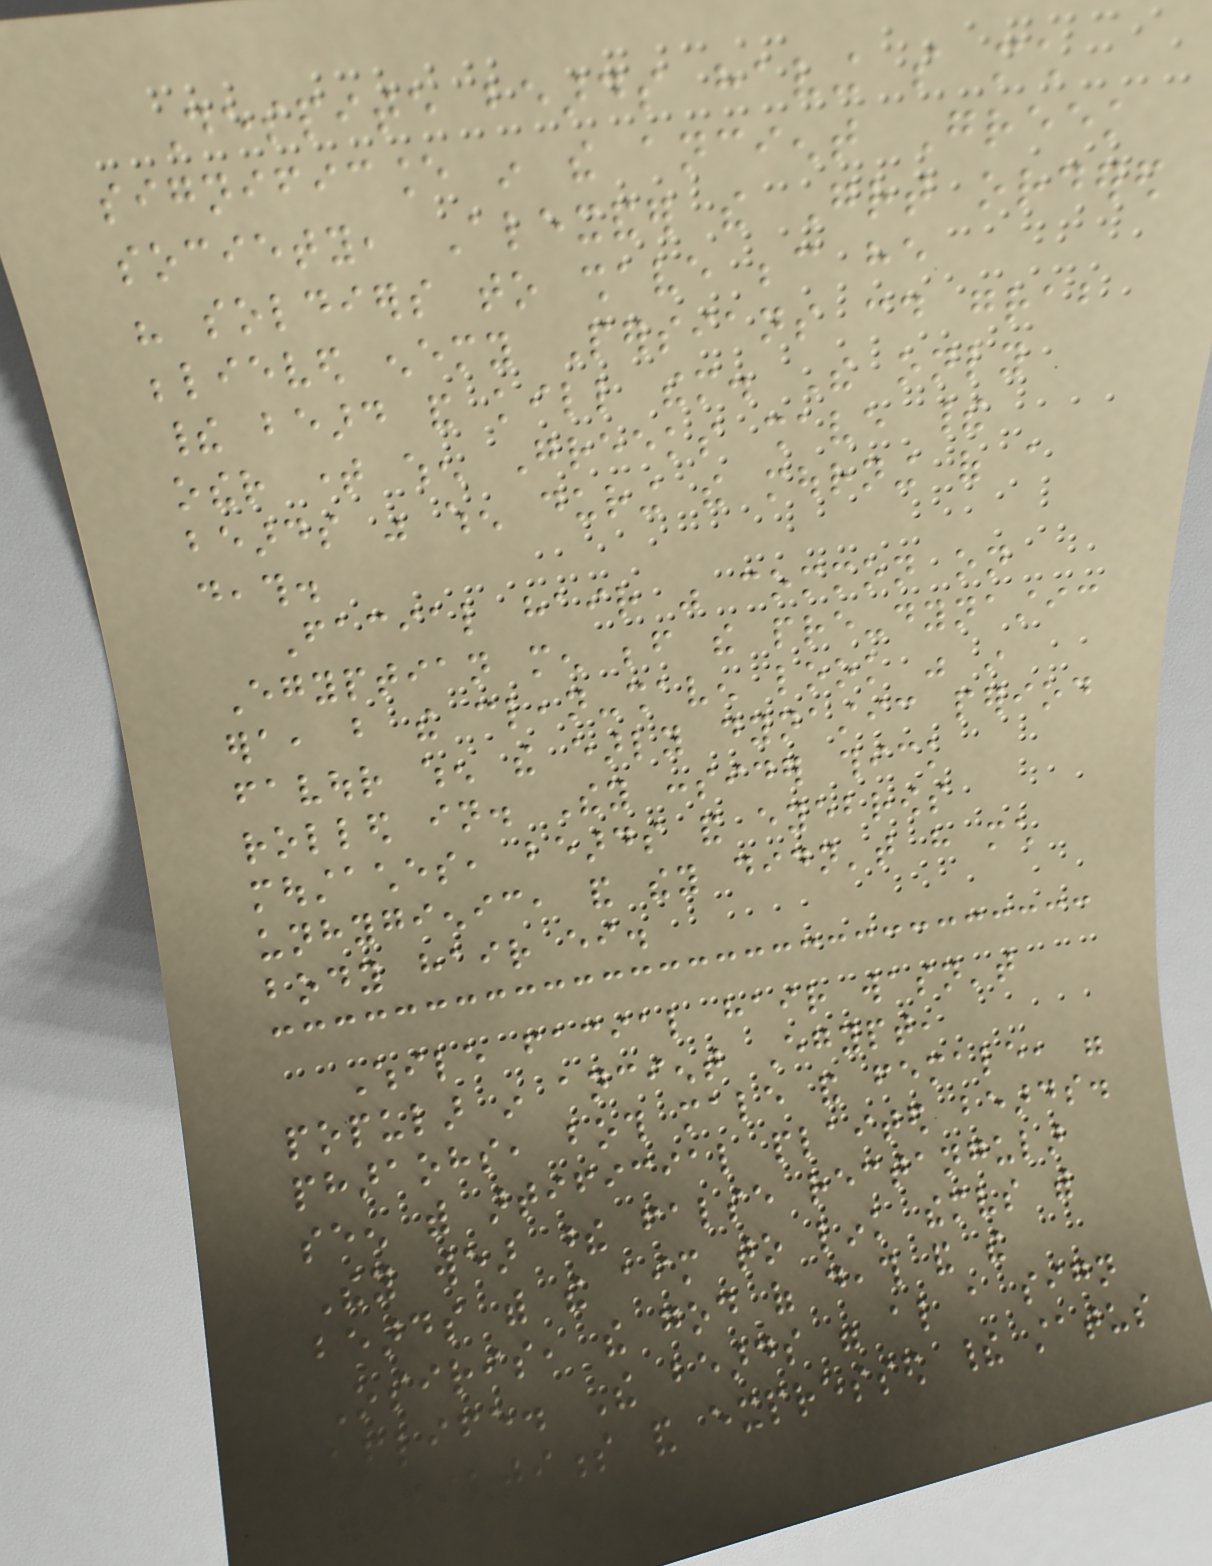Despite beards having so much
significance in the ancient Greek
society, Alexander the Great ordered
his soldiers to shave because he
believed enemy Persians could grab
their beard and kill them. The only
other time when Greeks shave their
beards was when during the mourning of a
death.
Facial hair was common on
Egyptian men before the pre-dynastic
era, but the clean-shaven look was in
favour when the early dynastic period
rolled in. They consider thick
moustaches, beards and eyebrows
unhygienic, and they didn't have much
body hair either.
While facial hair wasn't
popular in ancient Egypt,
pharaohs, both male and female, were
seen with artificial plaited beards.
They wear these false rectangular
beards with the aim to link themselves with
Osiris, the god of death and the
afterlife. The beards were also a sign
of mightiness and expressed their status
